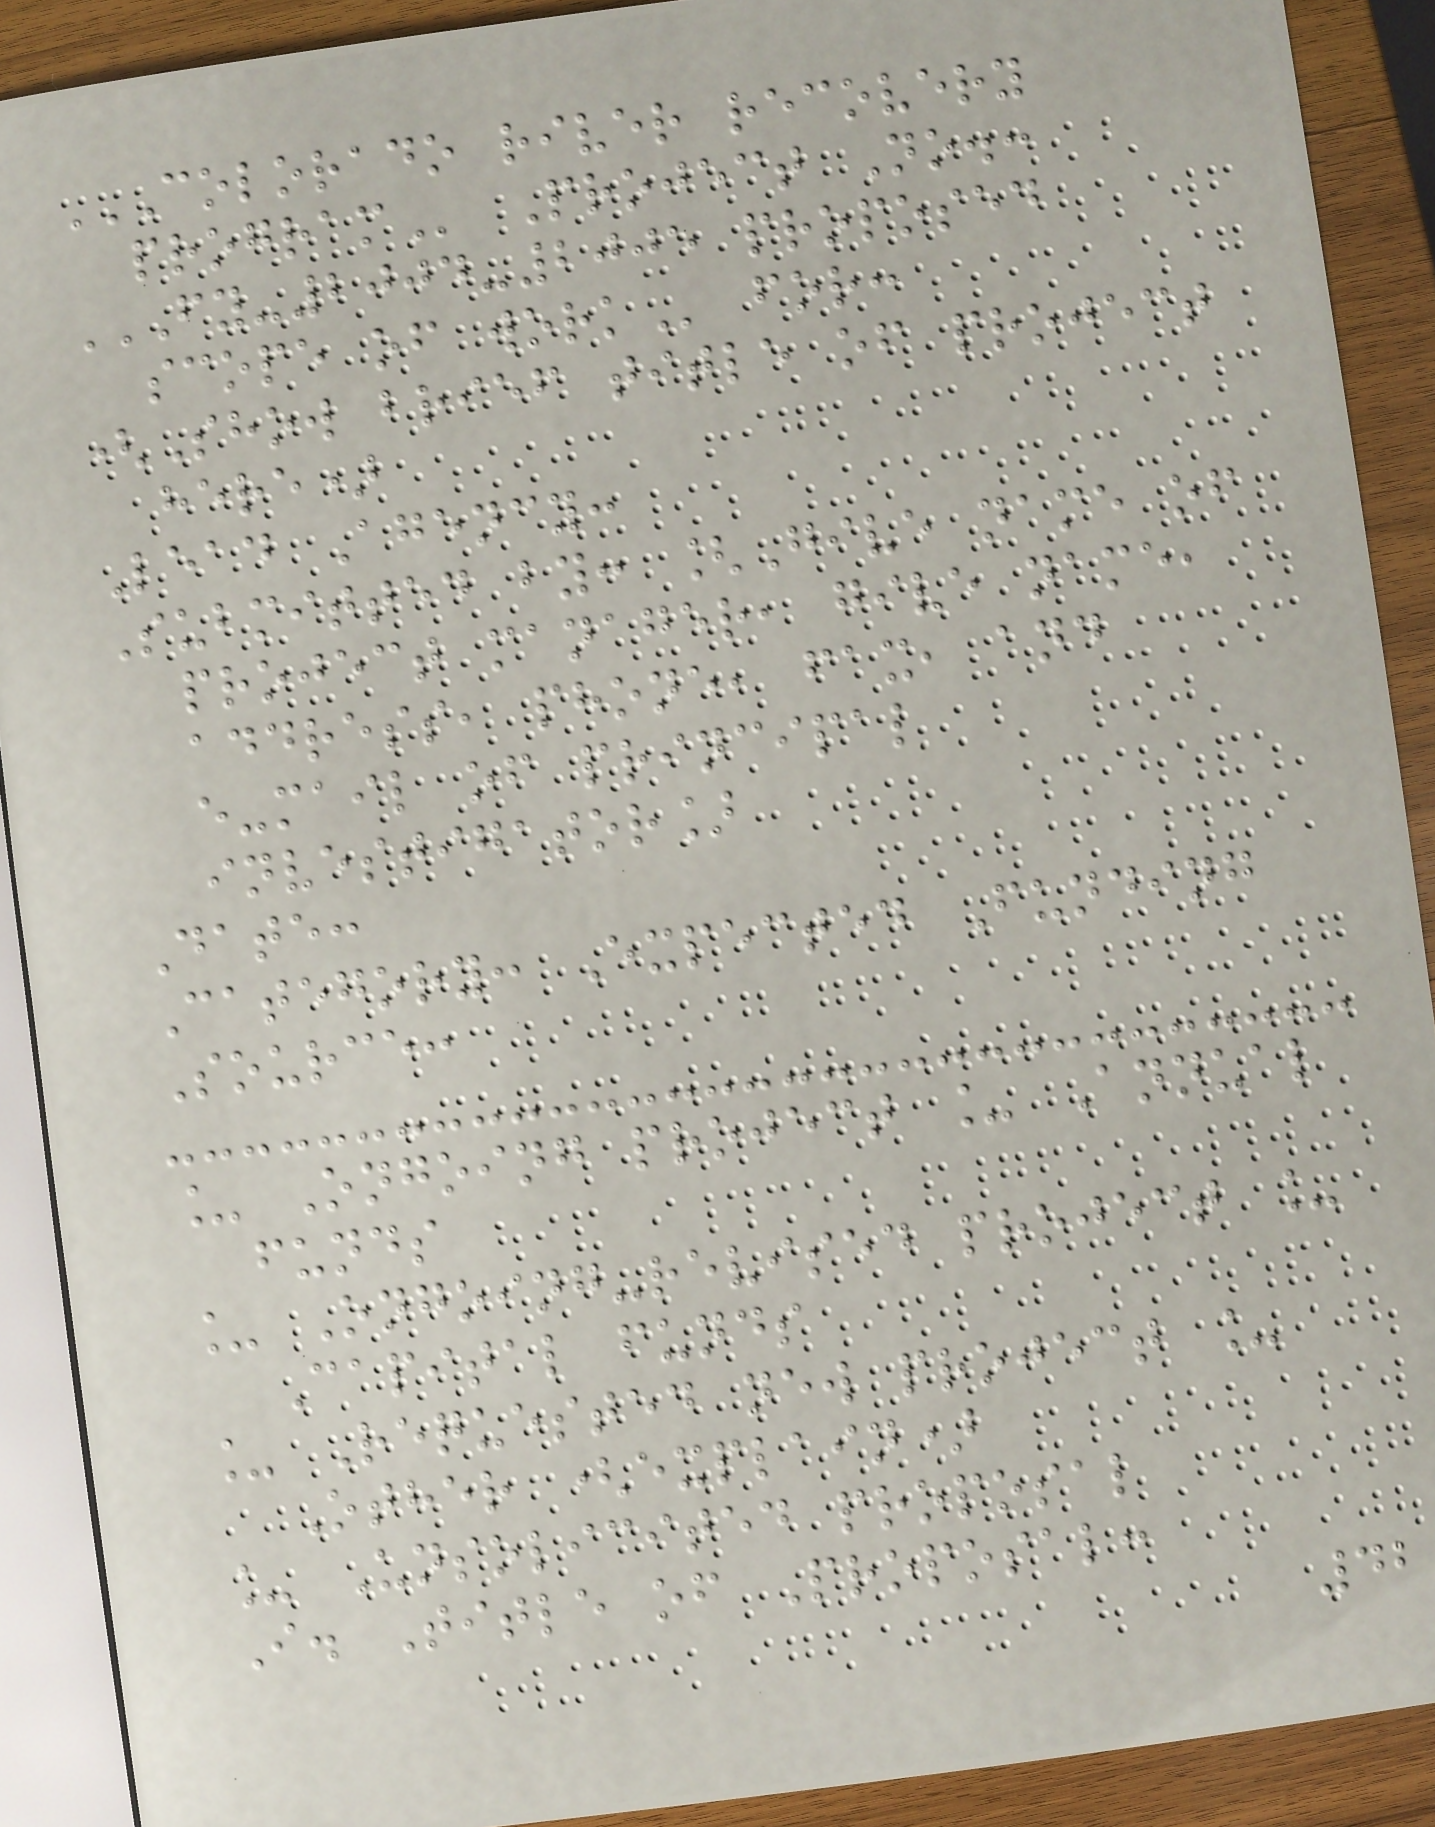COLORADO RIVER RECOVERY
PROGRAM Project No.:
FY-2004-2005 PROPOSED
SCOPE OF WORK for:
(Show brief title of project
here)
Lead Agency:
Submitted by: [Give name of
project manager, give name,
address, phone, fax, and
e-mail of principal
investigator]
Date:
Category: Expected Funding
Source:
_ Ongoing project _ Annual
funds
_ Ongoing-revised project _
Capital funds
_ Requested new project _
Other (explain)
_ Unsolicited proposal
I. Title of Proposal:
42
